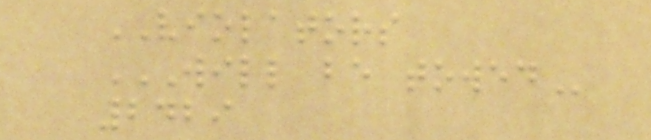VIOLATORS
WILL BE TOWED
2429
